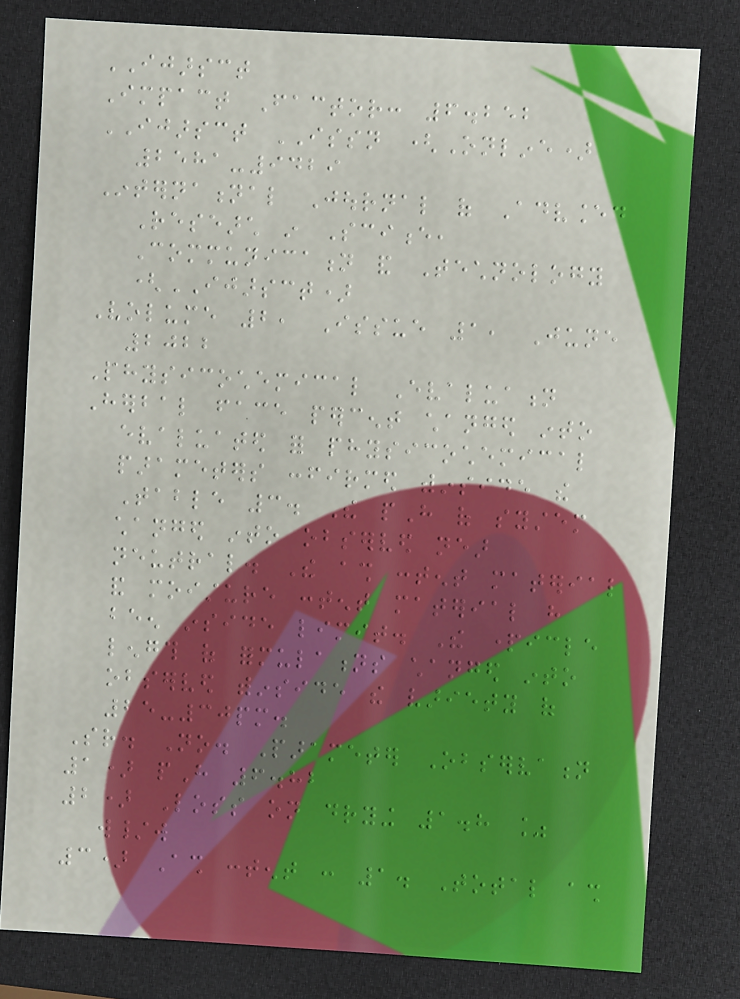IJARSCT
Impact Factor: 6.252
IJARSCT ISSN (Online)
2581-9429
International Journal of Advanced
Research in Science,
Communication and Technology
(IJARSCT)
Volume 2, Issue 1, June
2022
Physicochemical Evaluation
Herbal face percent changed into
evaluated for physicochemical
parameters confirmed withinside the
Table 3. The pH of system
changed into observed near
neutral. The ash content material
and moisture content material have
been inside limit. The particle
length of formulations changed into
observed withinside the variety of
25-30pm.
Sr. No. Parameter Observation
1) pH 6.82
2) Loss on drying 1.8 %
w/w
3) Ash content : 1. Total ash
